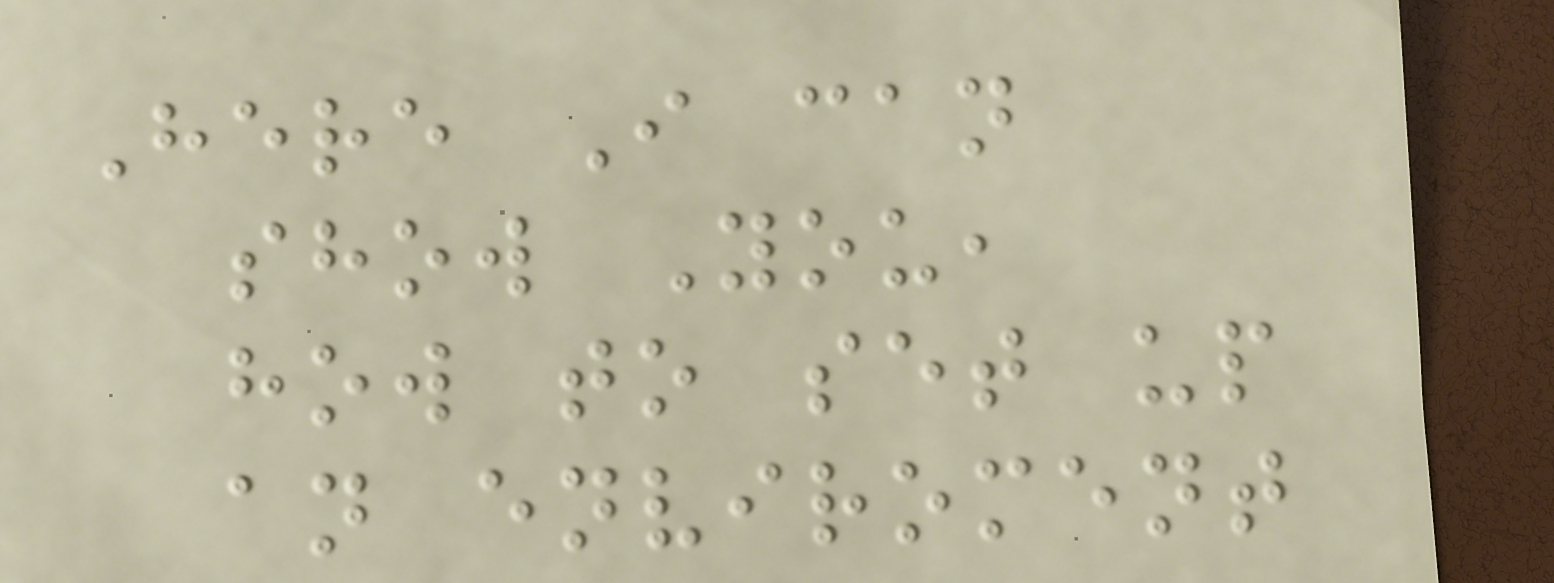Here I can
show You,
how to set up
an enviroment
